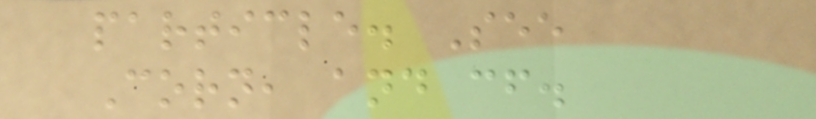particle. See
Corn, and cf.
